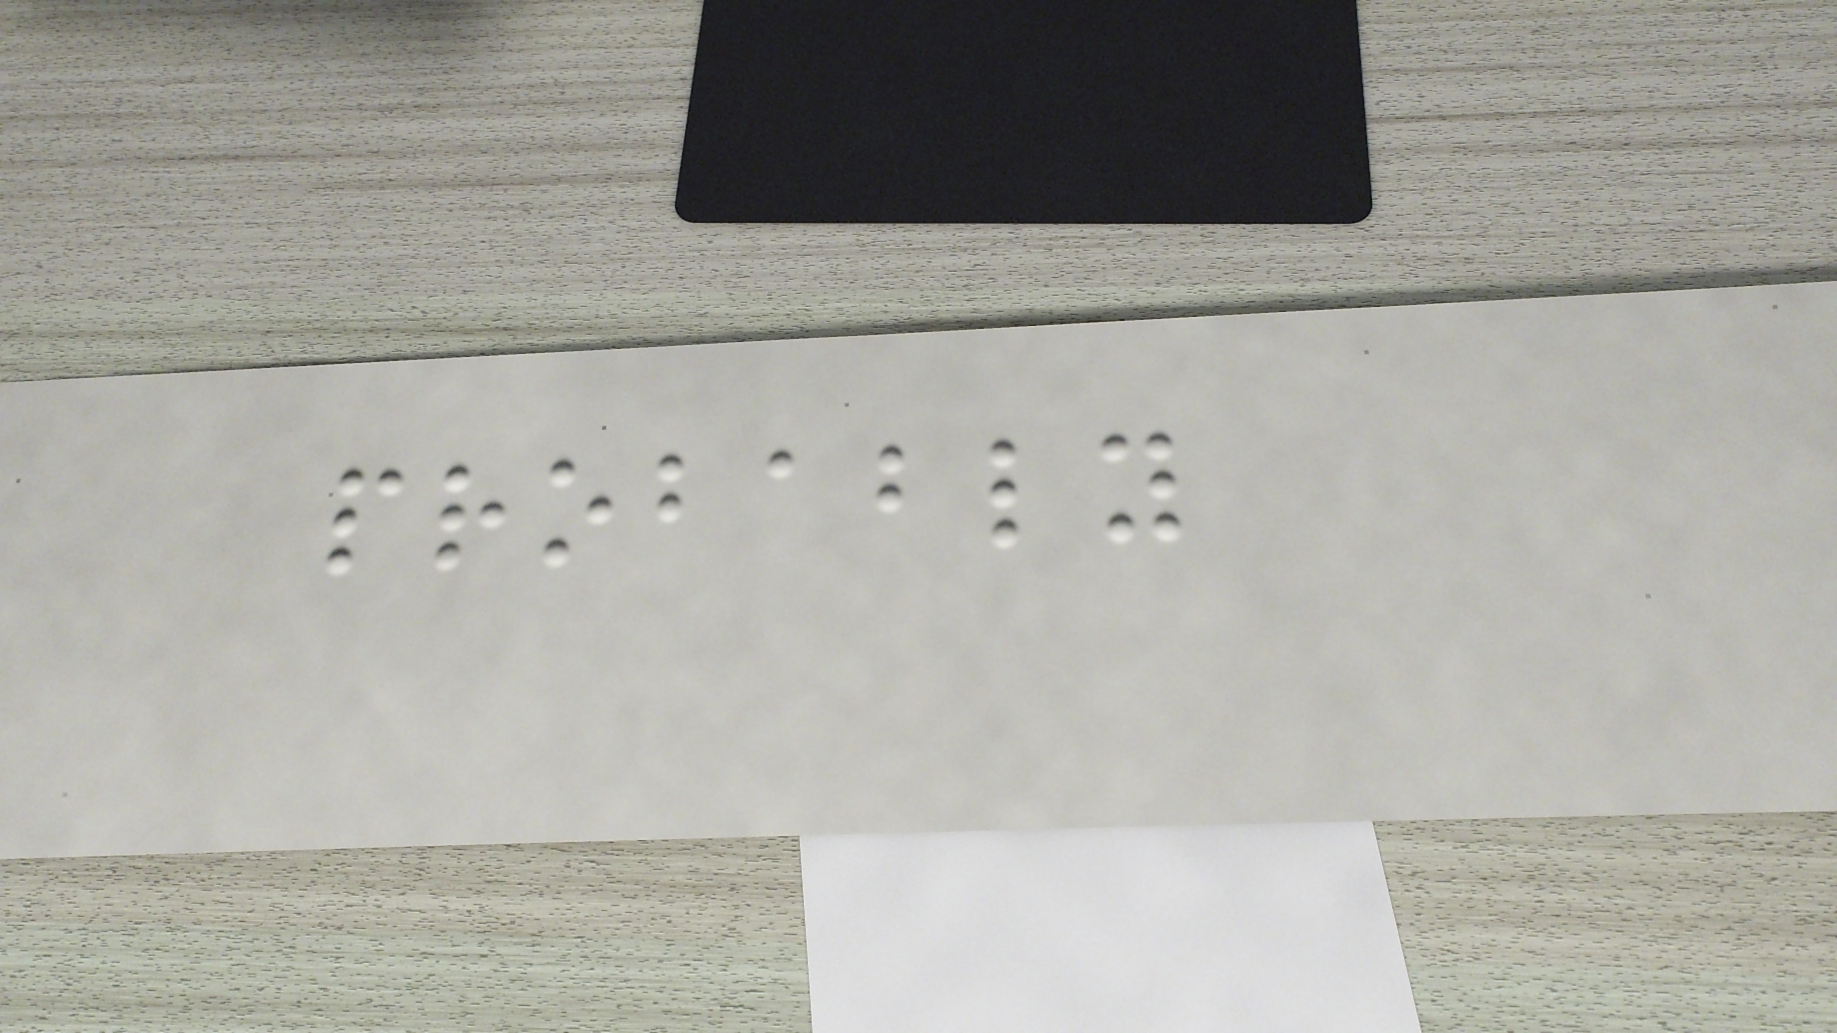probably
